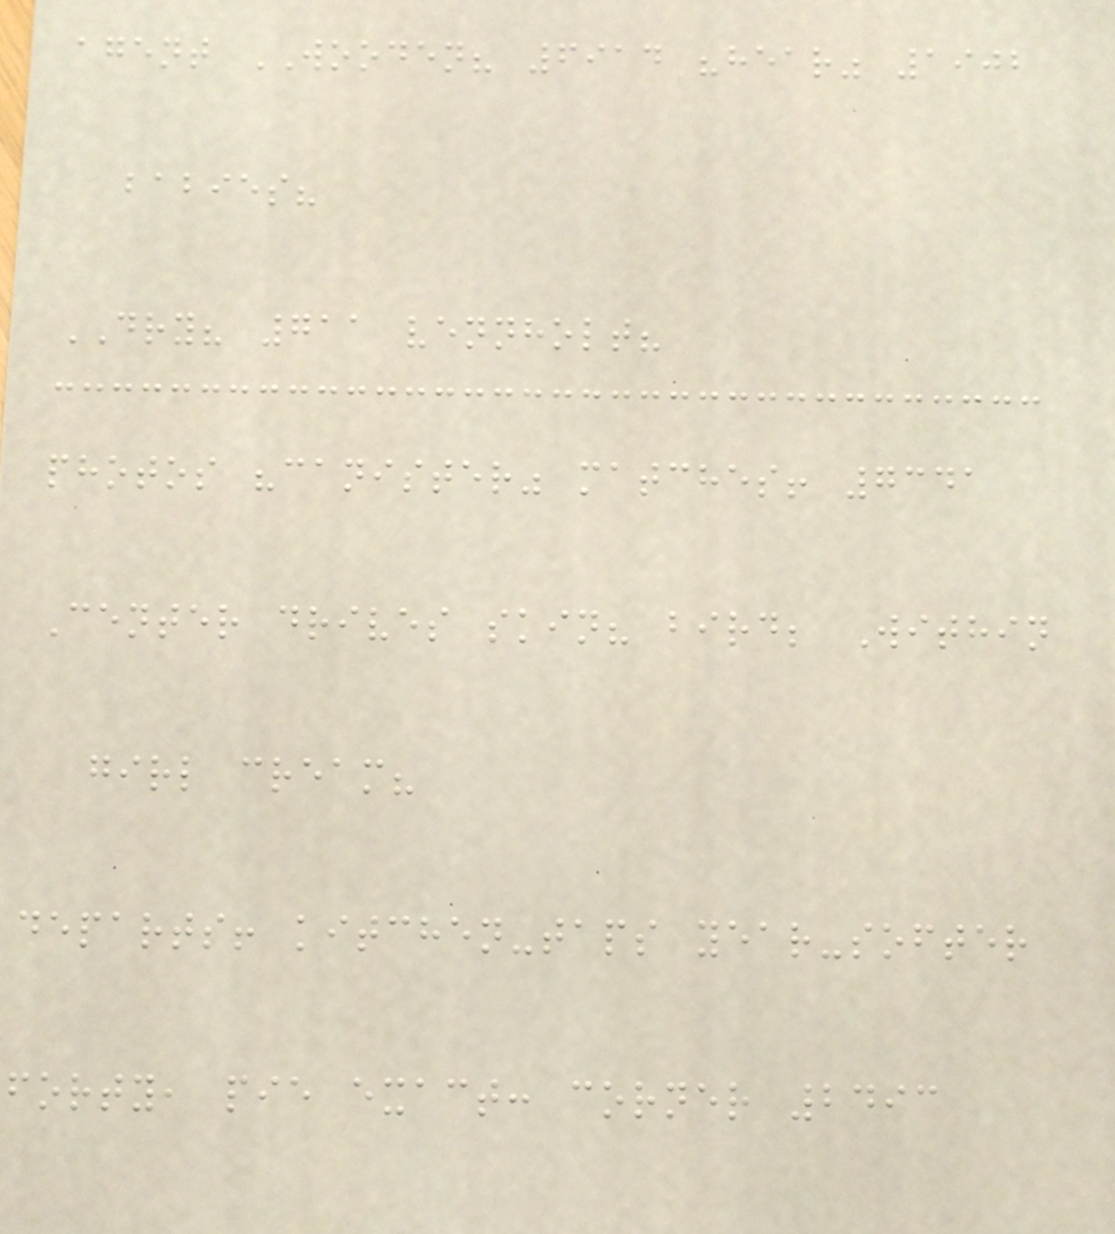agent WOODEN? 6914 "hear" 1902
babies?
DRY? 711 vennholt?
photos "canister" matches! 7341
Center drives skin? bird; Within
girl cream?
departs! kitchen-taps year-softer
forty, pie exact: corner 2493
